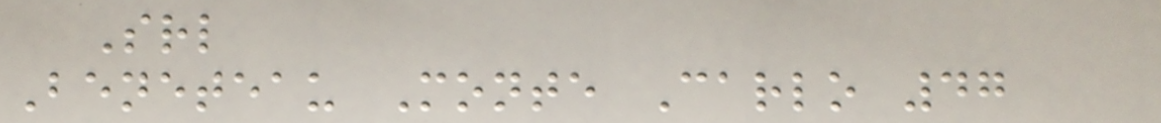Srl
Beneteau Monte Carlo 47
